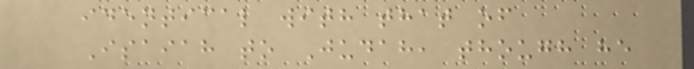identical with that of
Isaiah to Judah, though he
